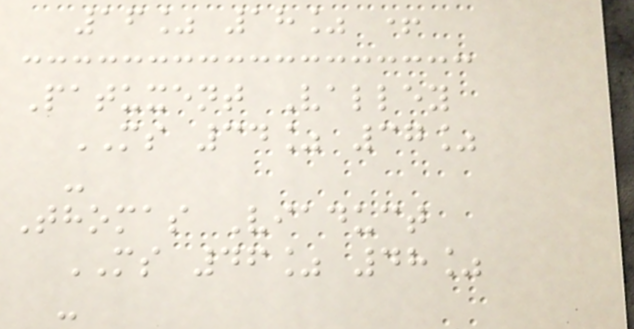16% 18% +
Patuxent Valley
MS 34% 37%
-
Thomas Viaduct
MS 46% 48%
-
